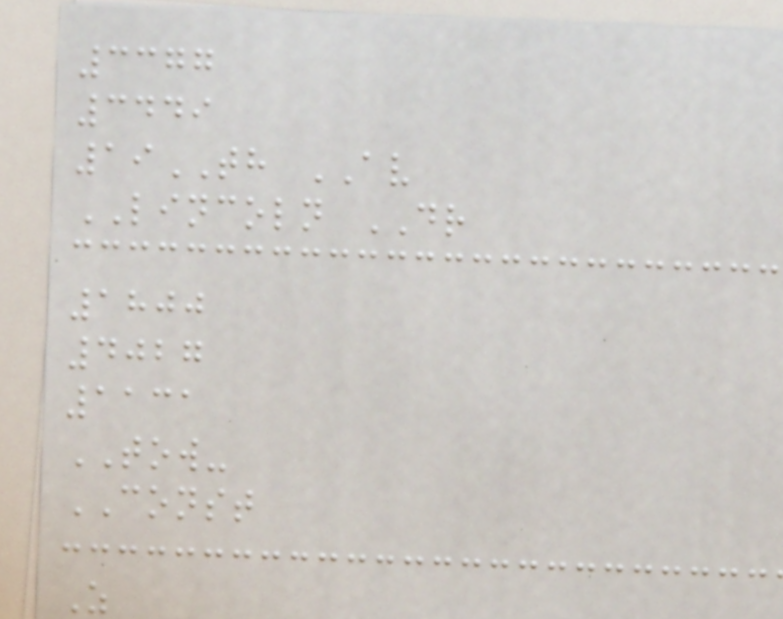3377
3449
19TH AV
LINCOLN DR
1800
4027
1131
TOW-
CONST
Z
